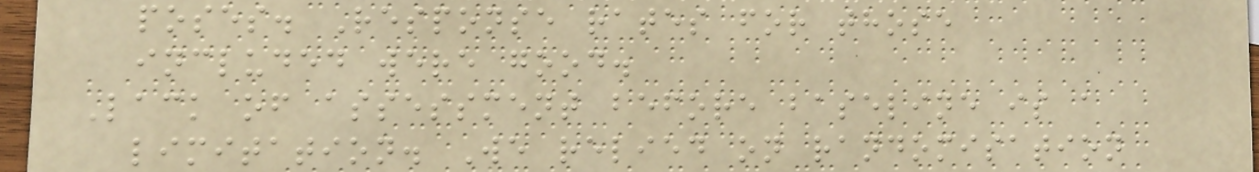poses. Response rates for those
included were good.
Lack of assessment before baseline is a
limitation. We relied on randomisation
